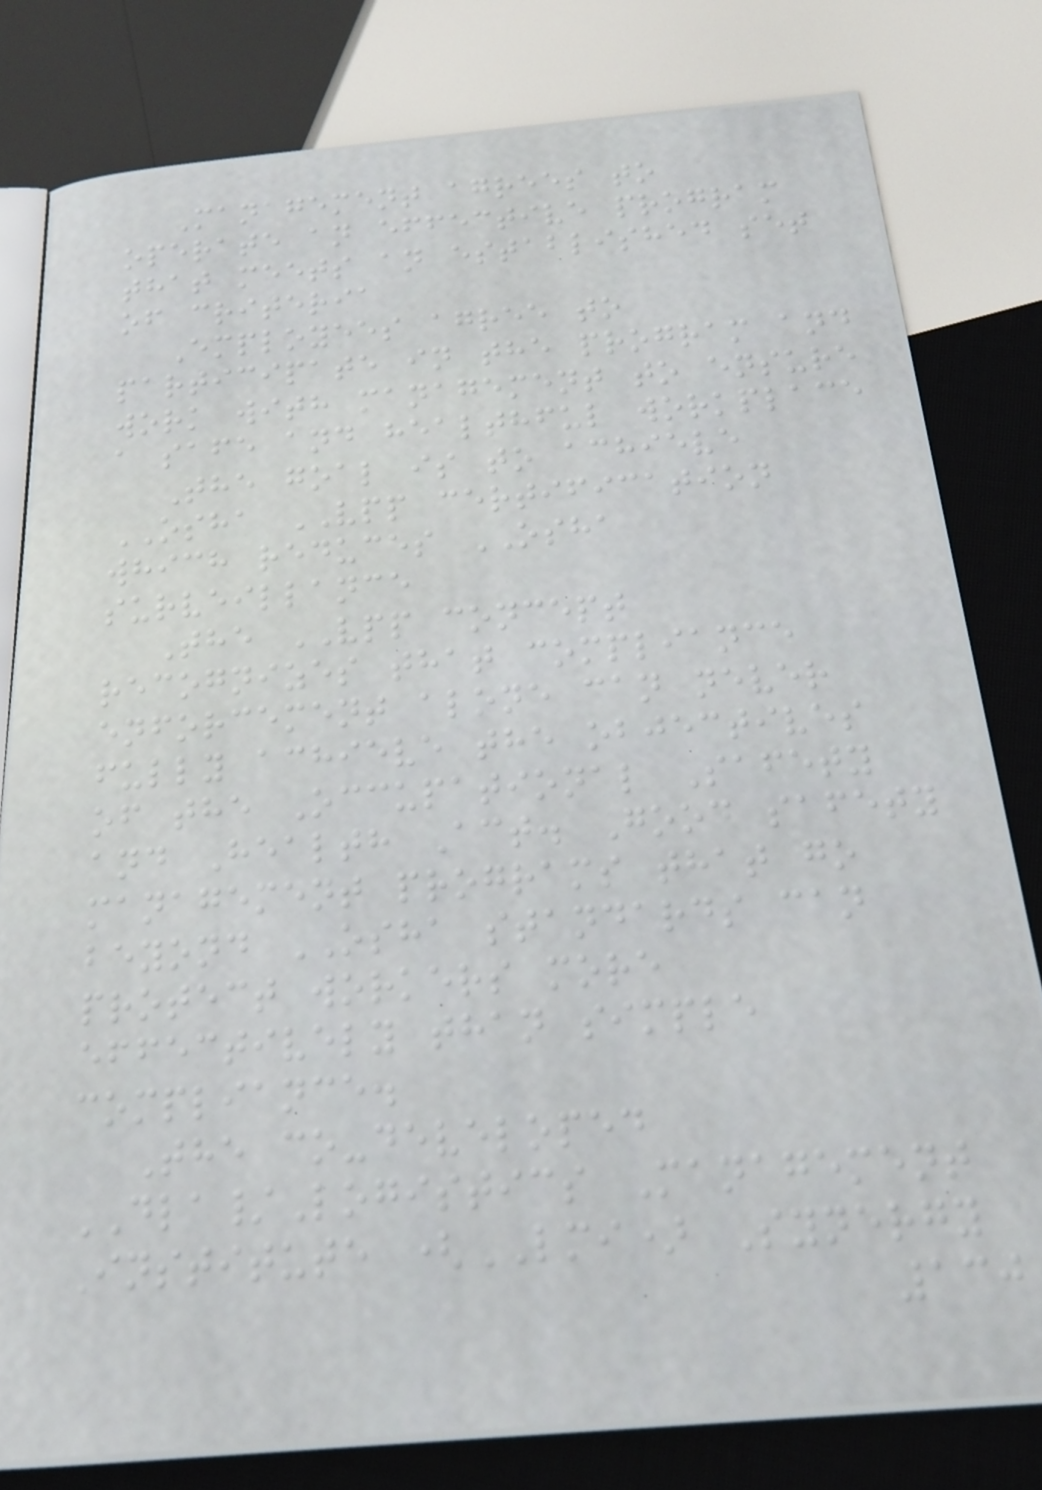Management agrees to
operate an effective program
that meets an established set
of criteria
Employees agree to
participate in the program and
work with management to ensure
a safe and healthful workplace
The goal is to achieve
OSHA VPP certification
which reduces OSHA
surveillance
The VPP concept
recognizes that compliance
enforcement alone can never
fully achieve the objectives
of the Occupational Safety
and Health Act. Good safety
management programs that go
beyond OSHA standards can
protect workers more
effectively than simple
compliance.
The co-developed
DLA/Logistics Management
Institute (LMI) Synergy
130
